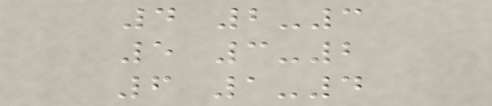4 2-3
5 3-2
6 1-4
